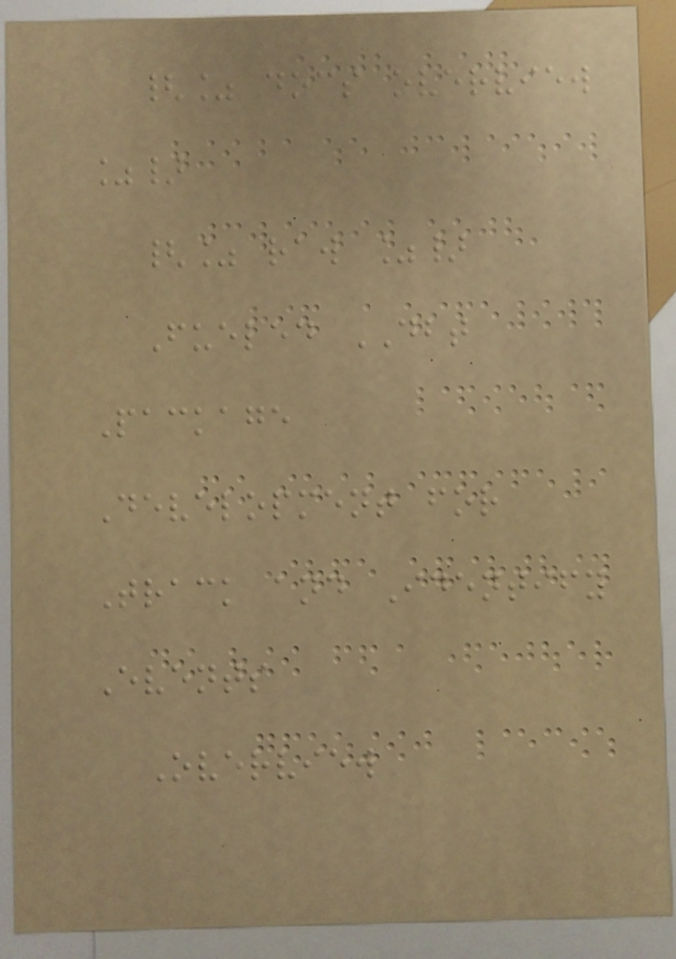{% docs overview
%}
{% raw %}
Fueled DBT
Package
Development for
Track and Identify
Events
Overview
